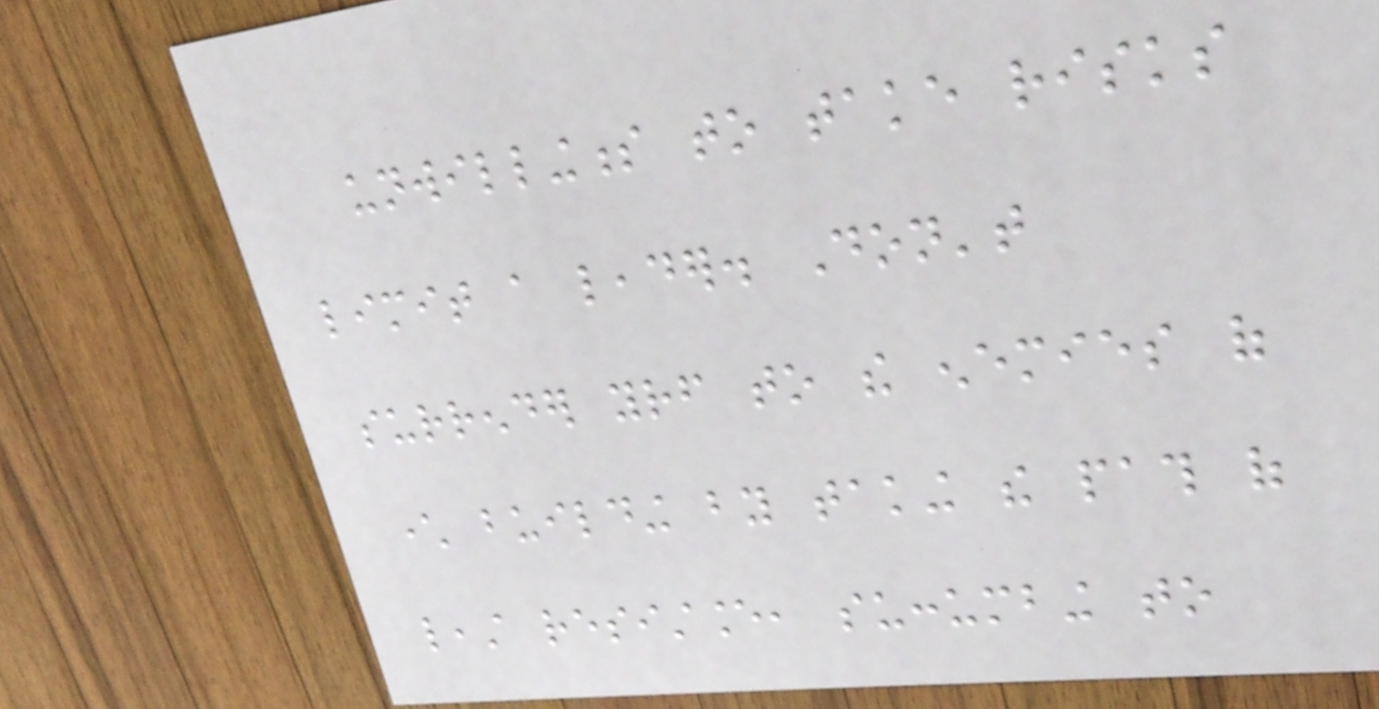unwillingness to take risks
limit a leader. Don't
surrender yourself to the enemies of
character building by taking the path of
least resistance, succumbing to
